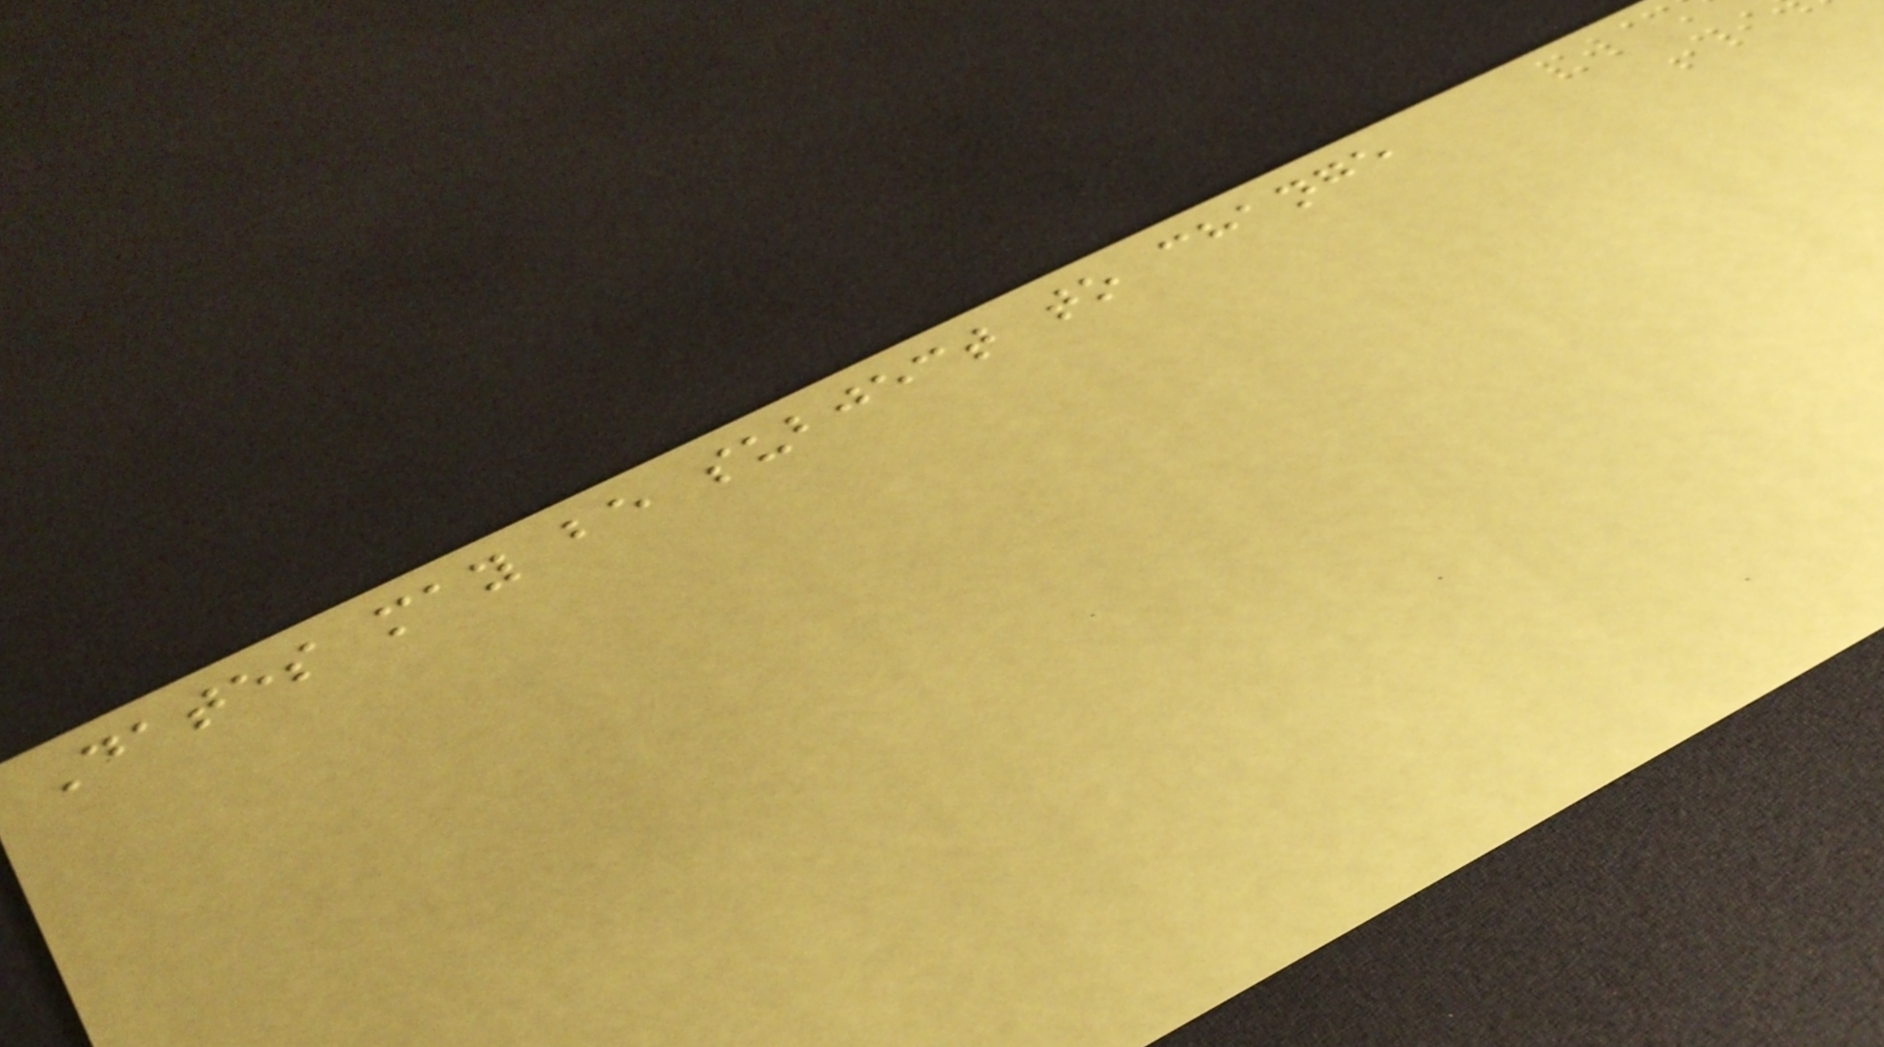Dates may be subject to change
